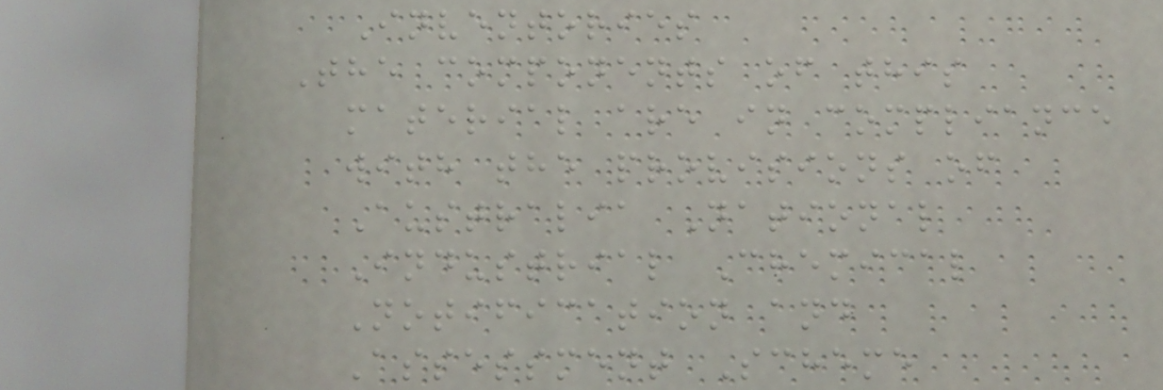Inventories
The components of this
material are in compliance
with the provisions of
Australia National
Industrial Chemical
Notification and
Assessment Scheme
